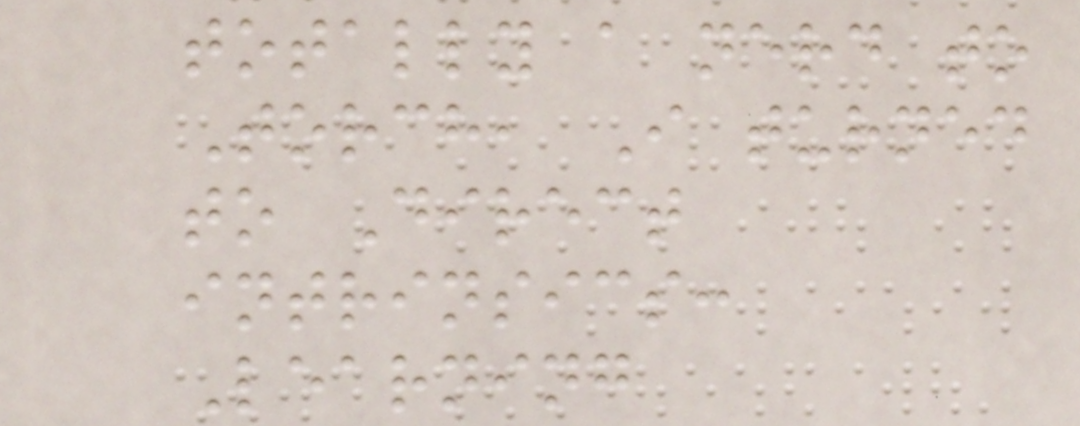totally a nerd to
Torch, I turned
to Direct
intrinsics:
Learning
